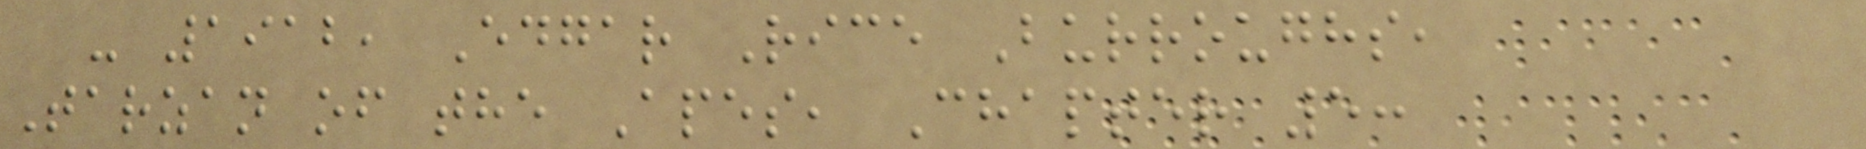- 1912, Edgar Rice Burroughs,
Tarzan of the Apes, Chapter 5:
